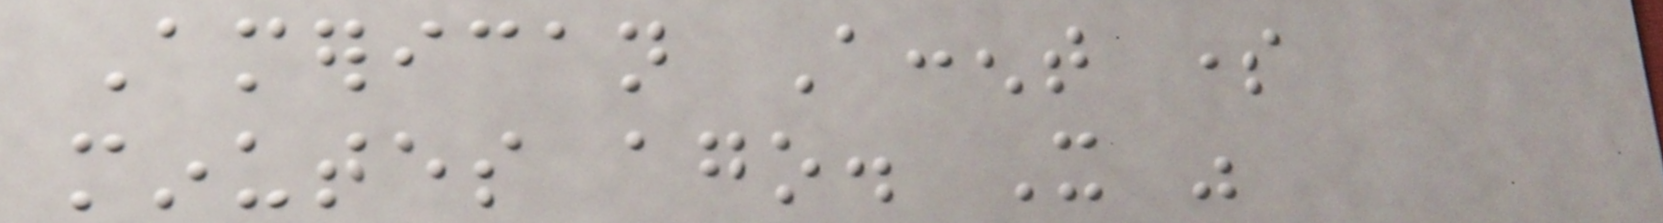American Accent some
minutes ago. It was
